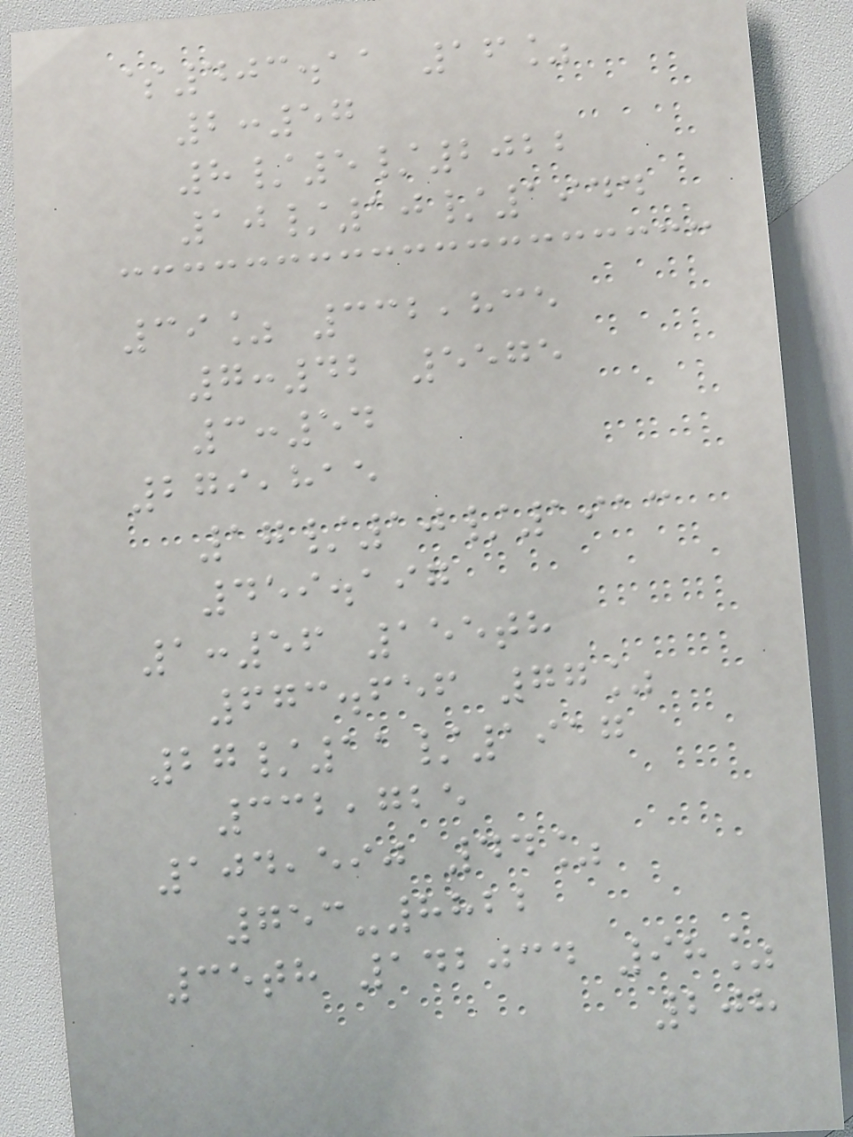$403.11 16%
2:57
8/5/2022
10/10/1944
39% 332,835
7:42 5575
3:54
279,815
17/10/1913
459.197
1:56 155th
673.656 77%
27/11/1917
332,725
104,590 44%
753-8822
35th 142034 98%
208
